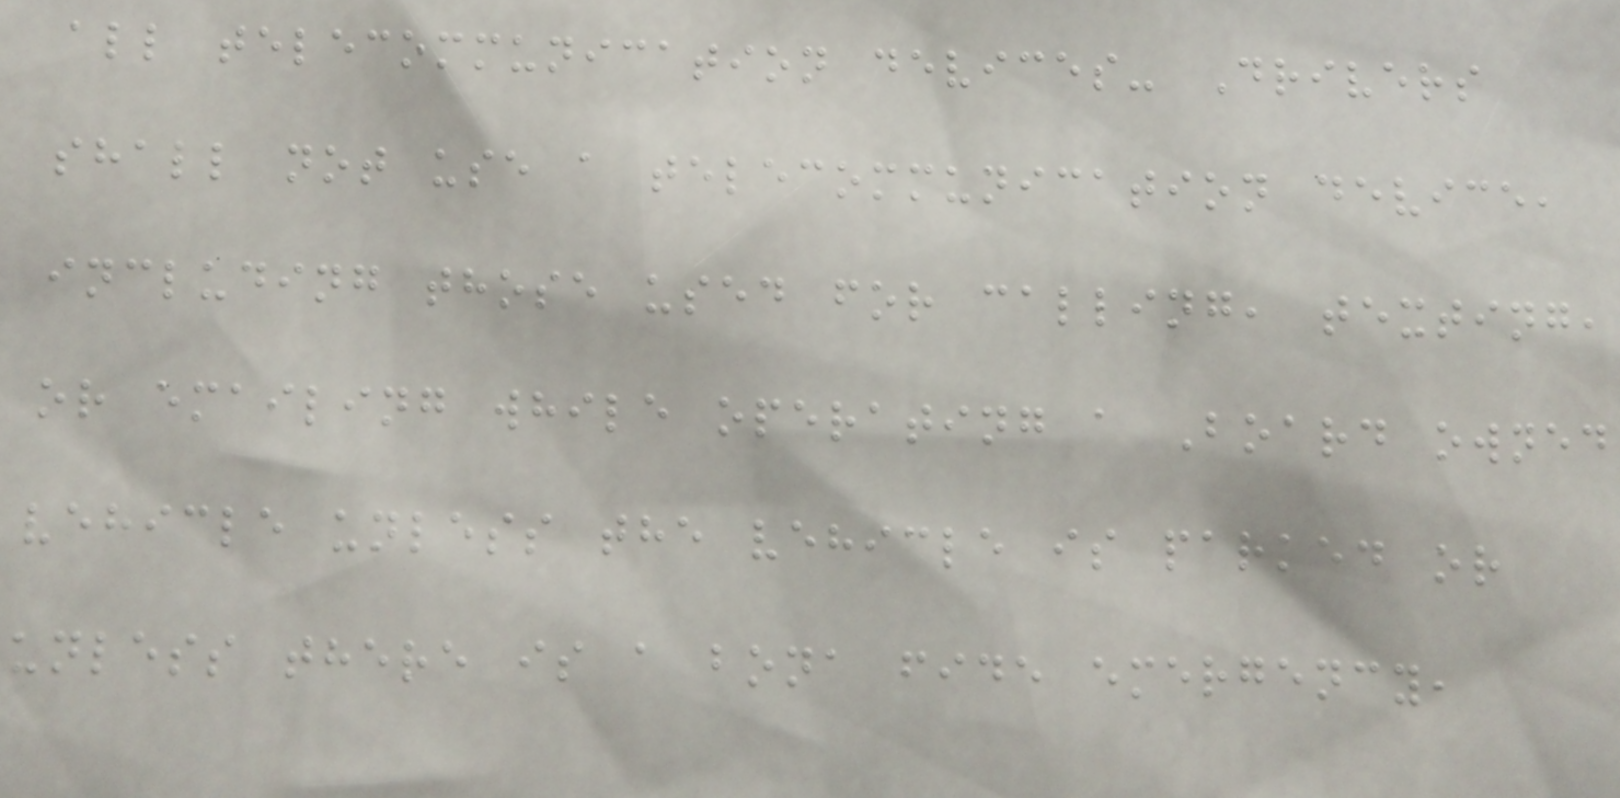all telecommunication devices- Drivers
shall not use a telecommunication device,
including those used for calling, texting,
or emailing while operating a Board owned
vehicle unless the vehicle is parked or
unless there is a bona fide emergency,
